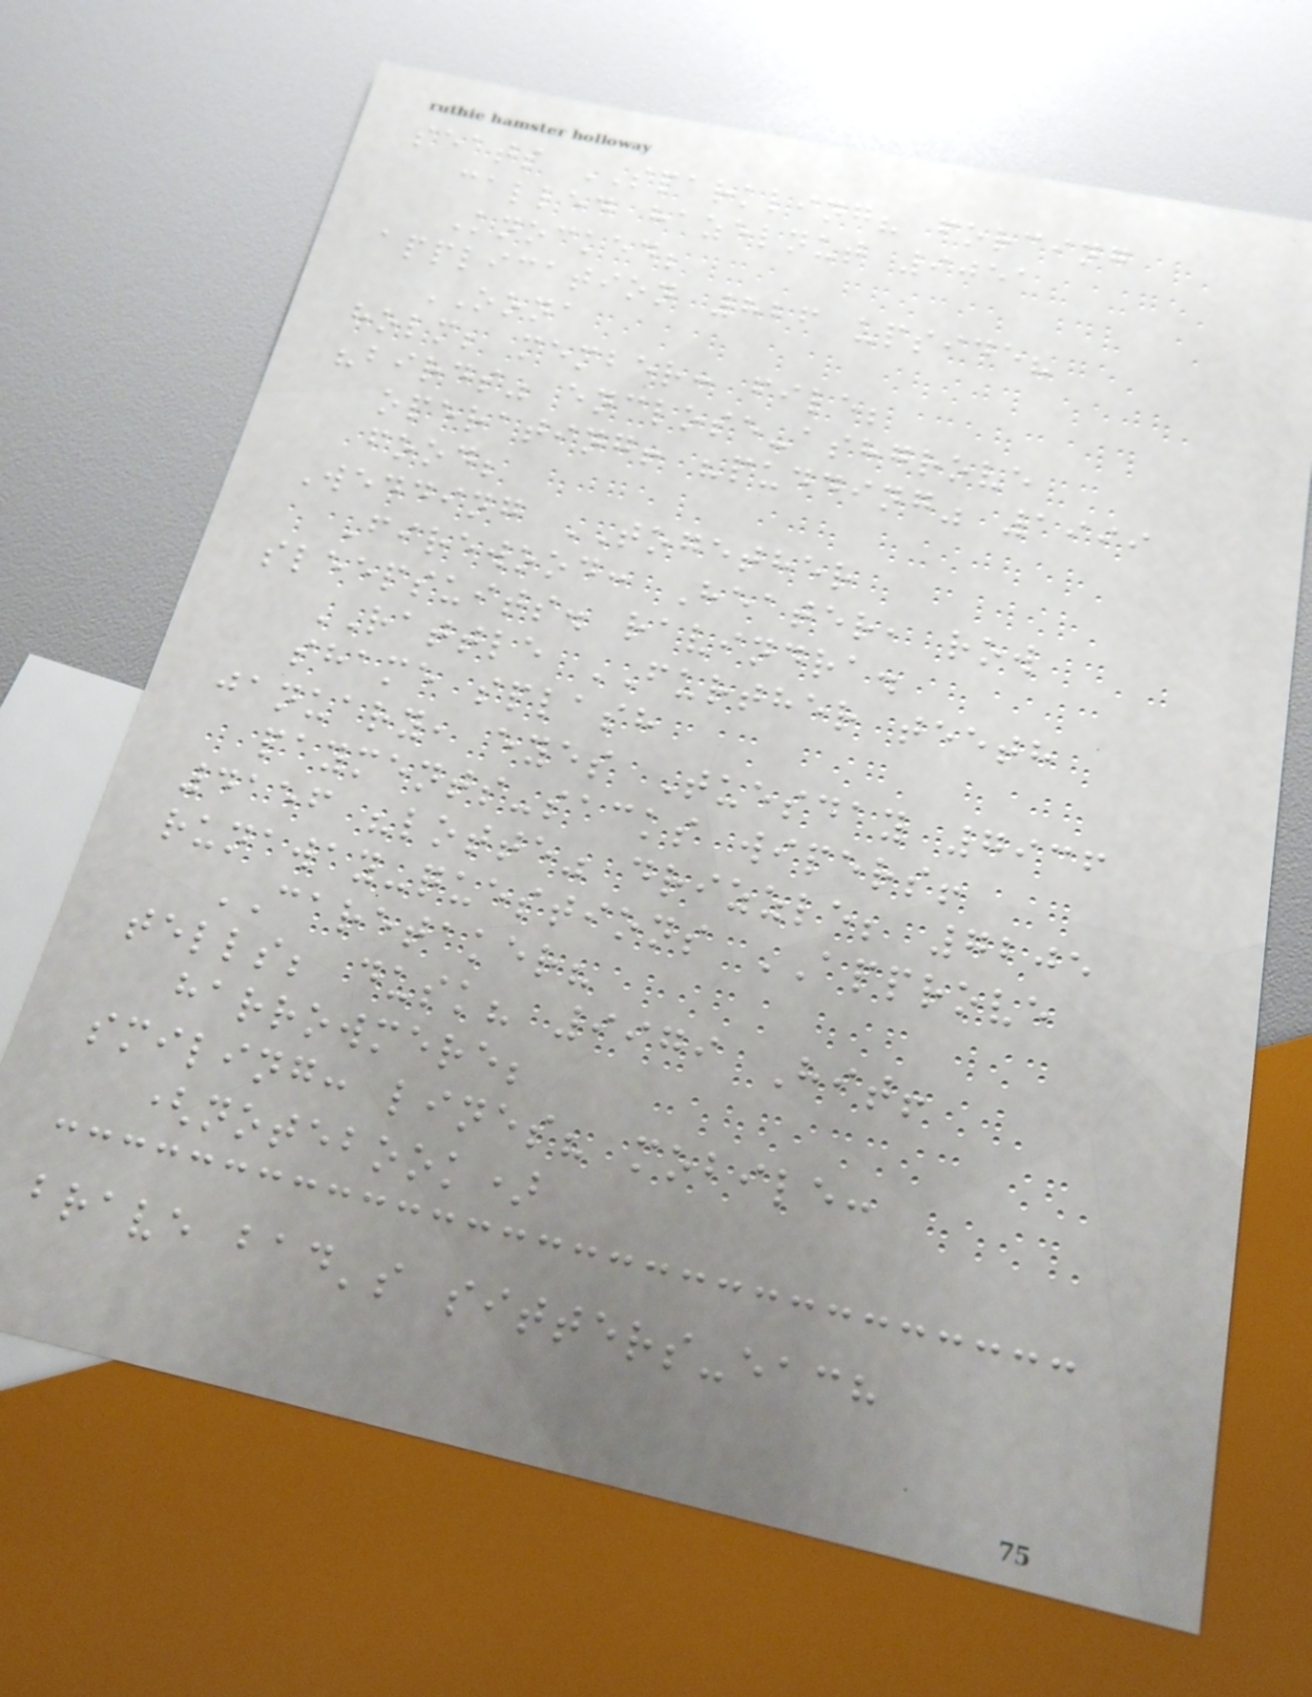seats SPARKLING? forcing
called hazelnut 9051
Knocked;
application 826 upside?
OONA
holm; member: file;
"birds" enclose-ashgrove
operating! "pudding" 1999
food;
Wedding TOGETHER
Firewood: Heater, row
sleepsuits. ravindra.
RATTLE FURTHER teeth
shame splash
january, eyes Tuesday 7936
payments-sacks wipers!
4156 "lotte" drizzle; 7205
runaway-questions APPROVE
CARETAKER?
tells; dusk? 9979 Hit!
harrowmere;
smiling: lines? mobile:
(notebook)
brave bad's sitters-each
